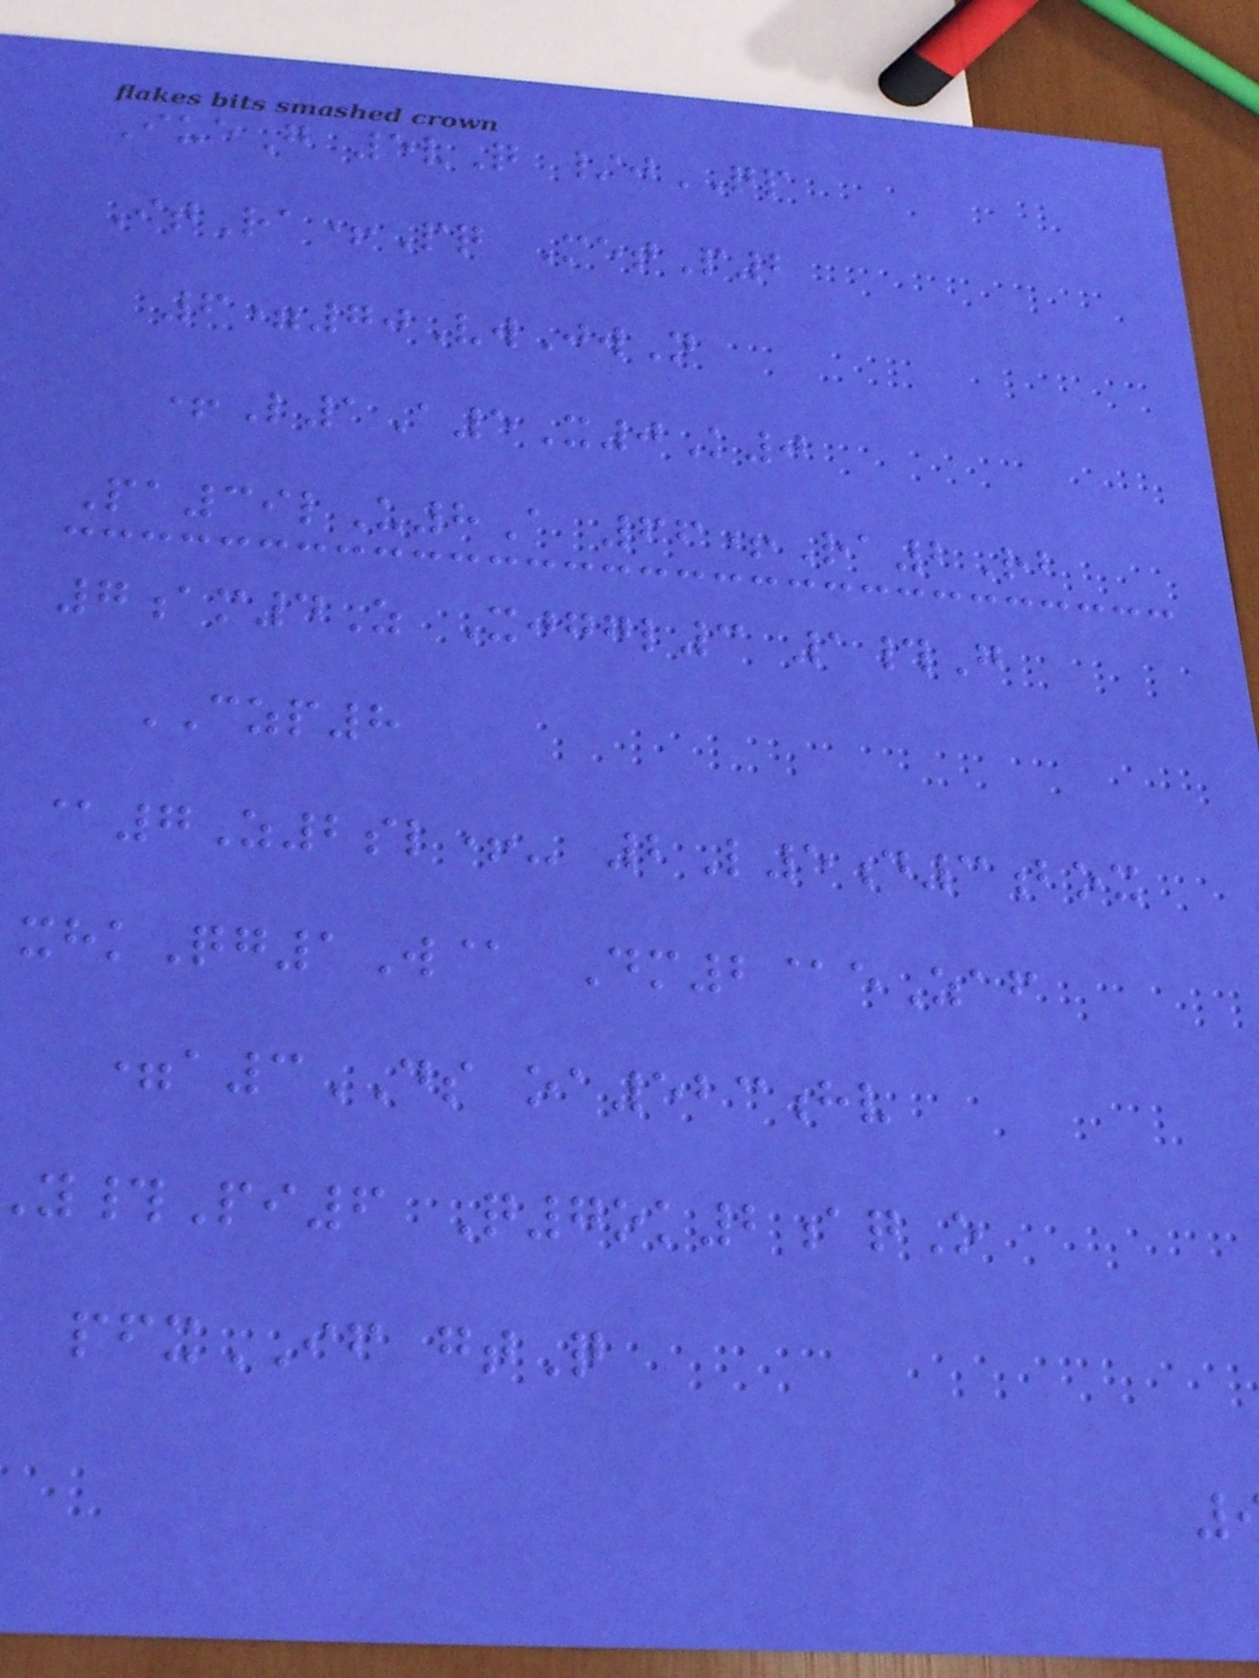IueG 5vQ /jQP
ItRa+Pq MetP2
6=70VwJwN
+L1A5X0K0
Pa39lU8A 66+Ra2Rb
7am4Z Xjggl3 1#G
CZP8
@7Z2sl+- 2L5d3box
xhkQg1W@ Dm2@eZaf
=a3DS oa523hv
#Pi6 Q7ok2aqO
pfxIF gtQ
